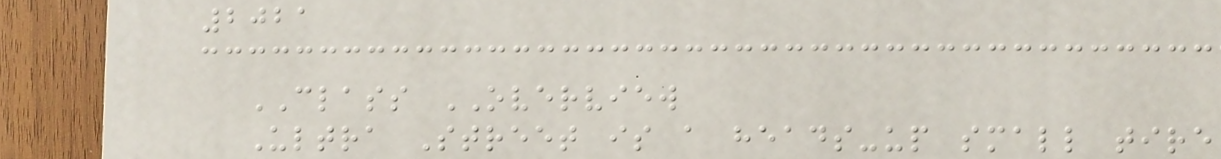2021
CLASS OVERVIEW
Ultra Street is a heads-up small tire
